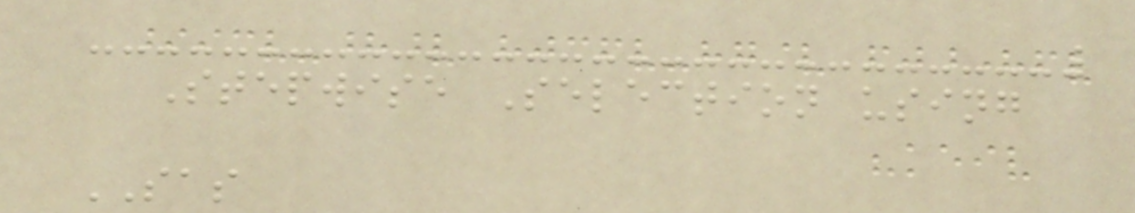Stepwise Selection using
SAS
